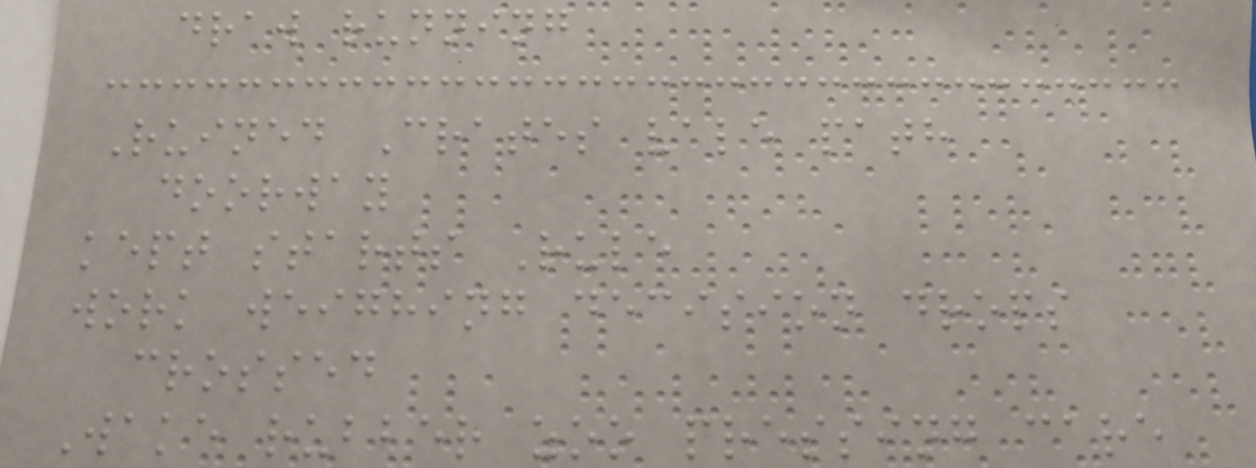draw running
Ruined Crates vale path
doorway
kept starts Rule
work weighing decision drops
crossed
Wake rubber zoo pressing care
